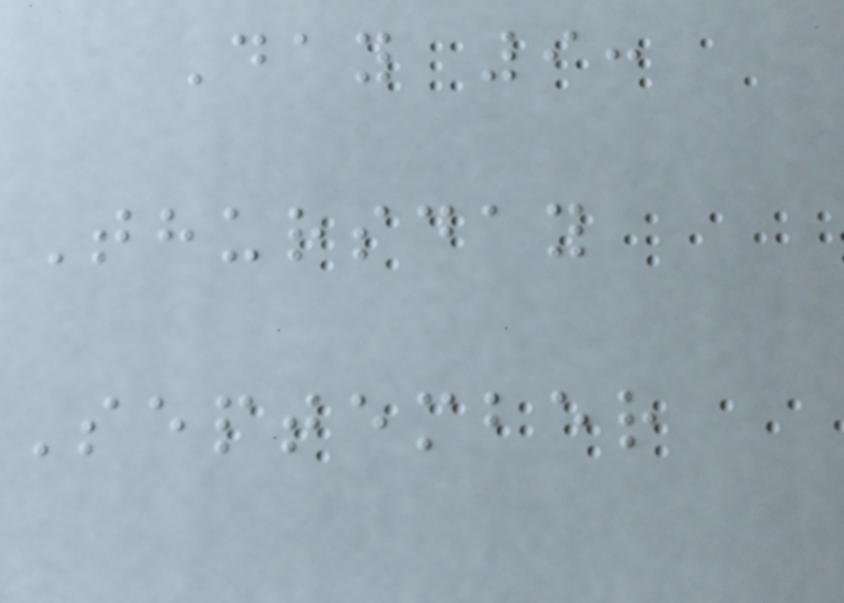Day 9:
Thursday
September
